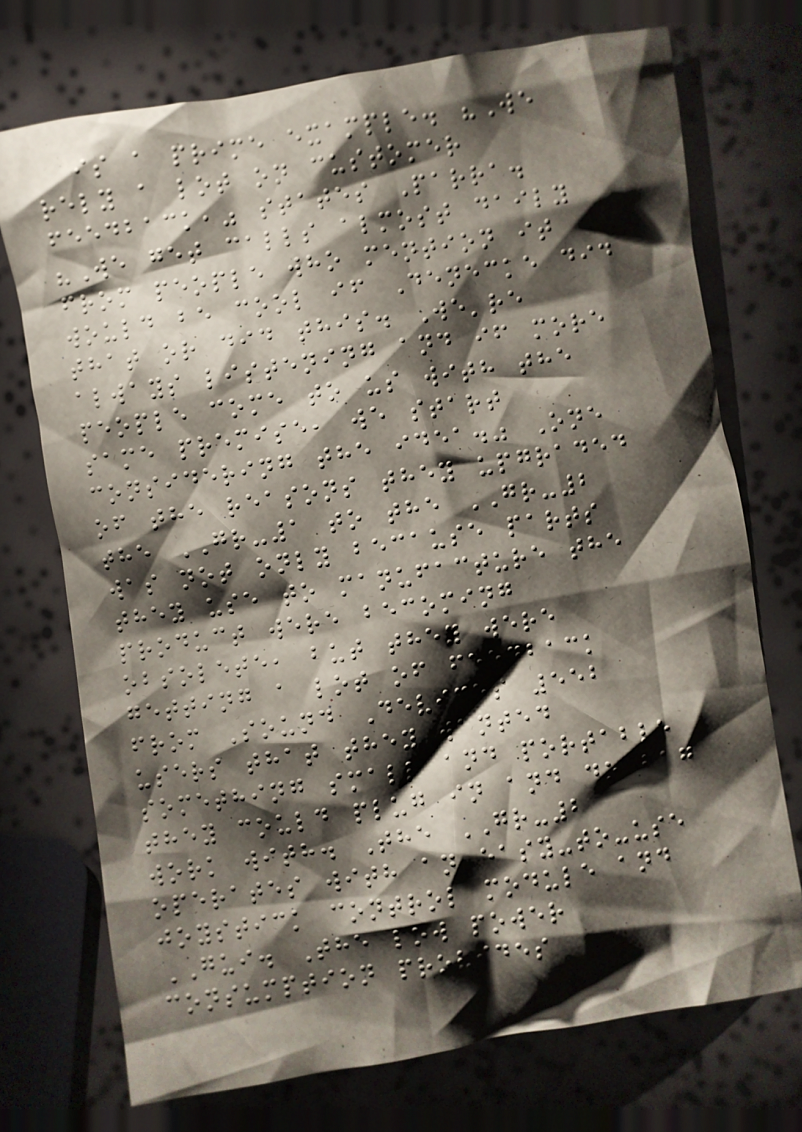is a prime example. "We
rely a lot on customer
feedback," states Parra.
"We get calls almost daily
from people who mention it
would be cool if Denecke did
that or did this. We're
always listening and if more
people come to us with the
same premise, we start
considering the idea." One
of the reasons they upgraded
the GR-1 to the GR-2
was not only because parts
they use to manufacture the
product were becoming
obsolete, but they were
getting a lot of feedback
from Sound Devices 552
users that they wanted
something small and portable
they could plug in and do bag
work with. The GR-2
operates with an easy-to-use
joystick control module and
GUI. The low power
consumption provides
